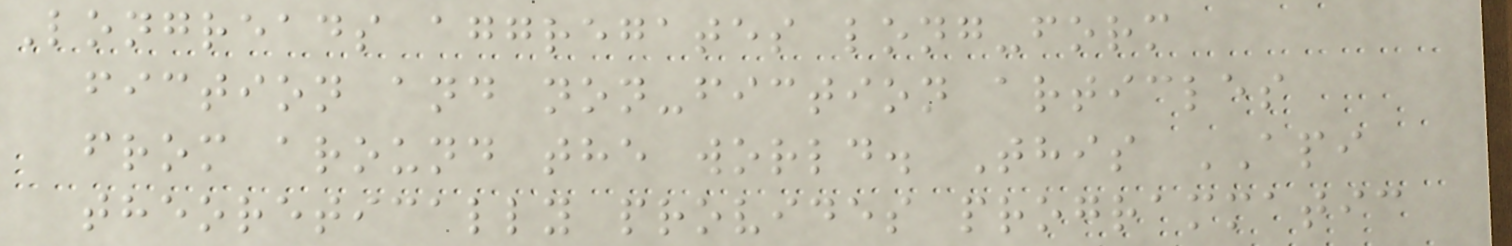Longreads aggregates long-form
fiction and non-fiction articles
from around the world. This API
theoretically provides programmatic
